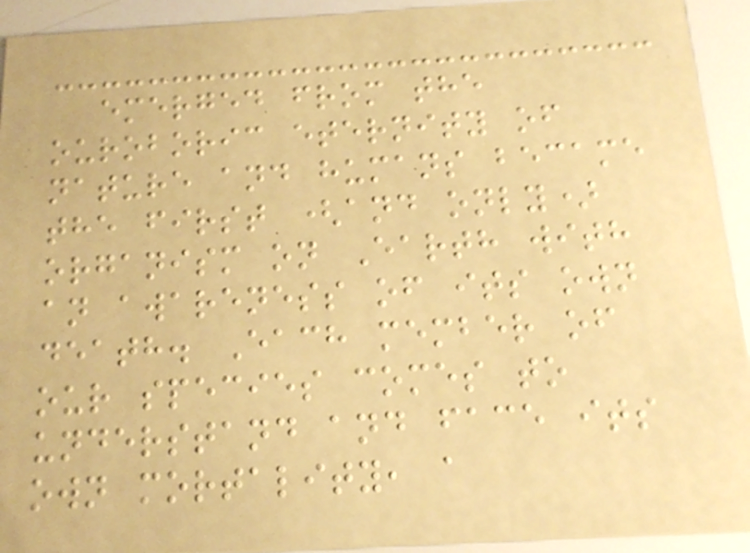emerged from the
ouroboric eternity of
nature and humans became
the first (and only)
organism on Earth with
an awareness of its own
death. Each member of
our species comes to
understand and face its
own mortality, a
